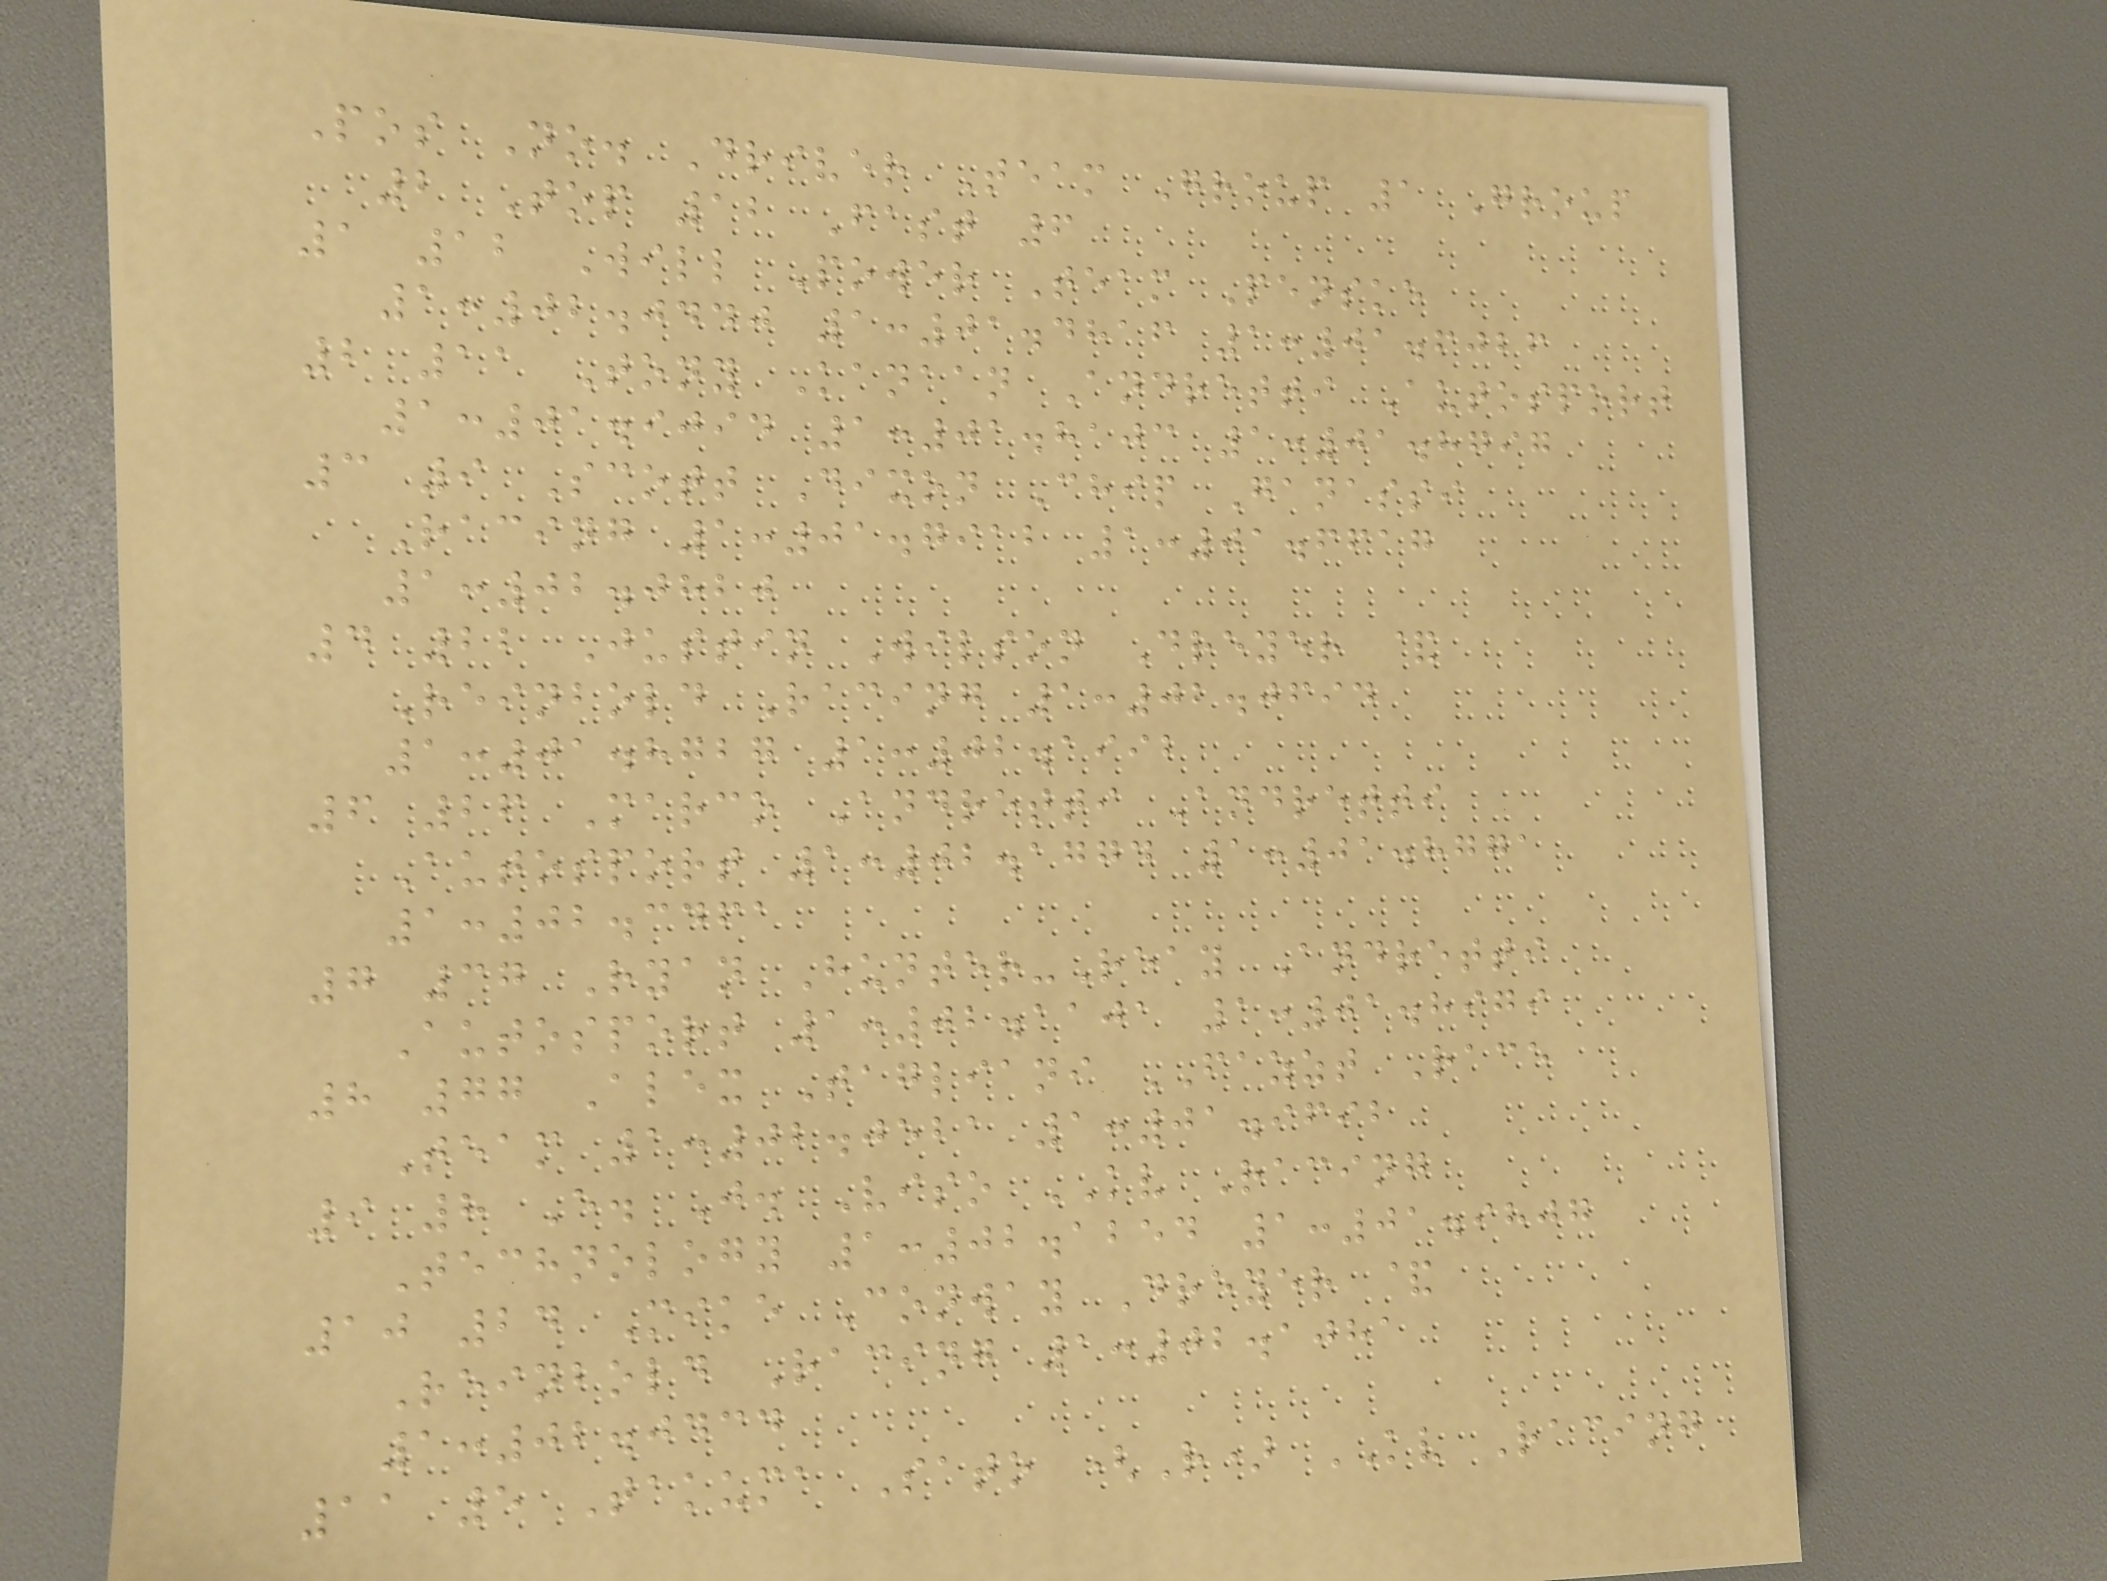Pos No. Driver Team Group 1 Group
2 Top 12 Fast 6
1 12 Will Power Team Penske
1:02.0440 1:01.4816 1:01.6026
2 11 Tony Kanaan Andretti Autosport
1:01.9094 1:01.8103 1:01.8797
3 9 Scott Dixon Chip Ganassi
Racing 1:01.7912 1:01.6617
1:02.0820
4 22 Justin Wilson Dreyer &
Reinbold Racing 1:02.0694
1:01.8727 1:02.1992
6 26 Marco Andretti Andretti
Autosport 1:02.1774 1:01.8771
1:02.3461
7 37 Ryan Hunter-Reay Andretti
Autosport 1:02.1101 1:01.8979
8 77 Alex Tagliani FAZZT Race
Team 1:02.0521 1:01.9692
9 8 E. J. Viso KV Racing
Technology 1:02.1254 1:01.9807
10 24 Mike Conway Dreyer &
Reinbold Racing 1:02.1081
1:02.0434
11 5 Takuma Sato (R) KV Racing
